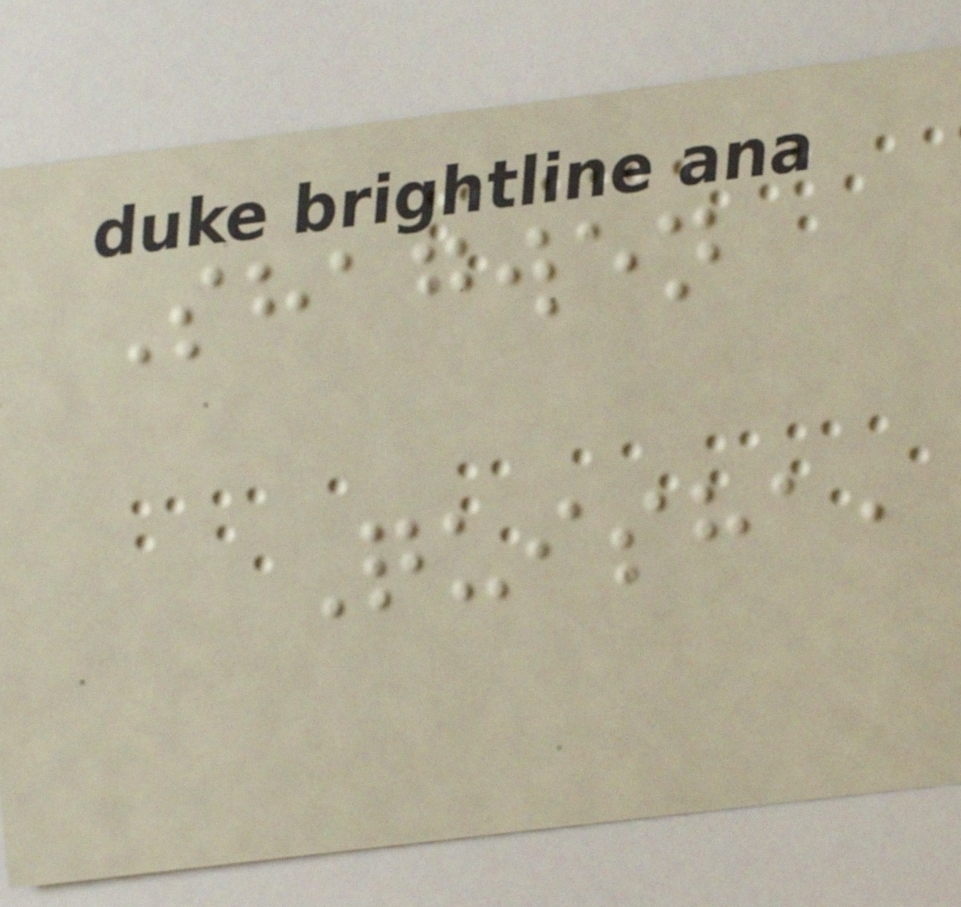Shagwen
Quisha,
